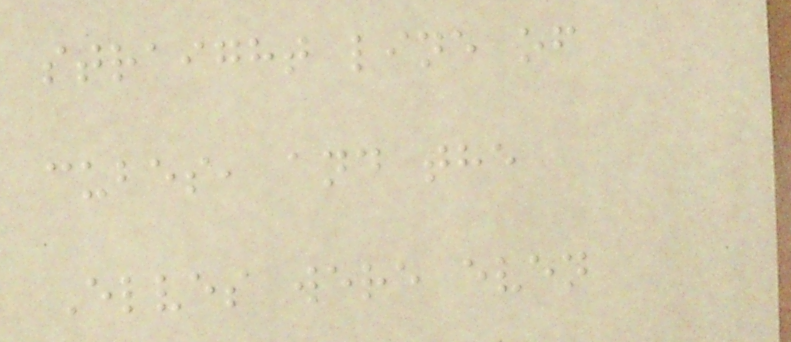straight line of
cubes, and the
Elves were even
